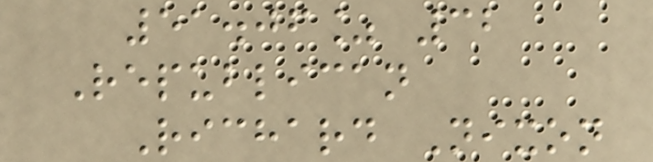51.06% 32
Republican
Richard Nixon
